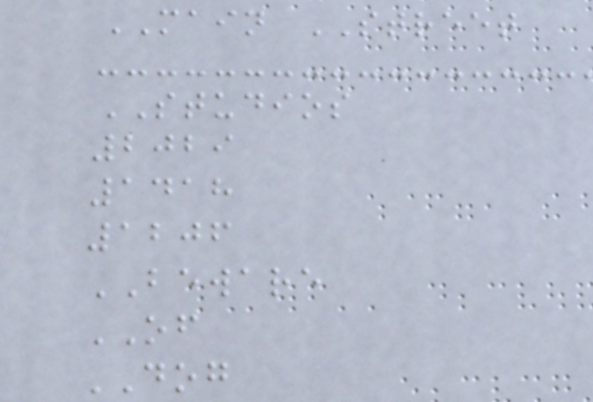MAIN STREET
STUDIOS
2029
1418
1206
BEWARE
OF
DOG
